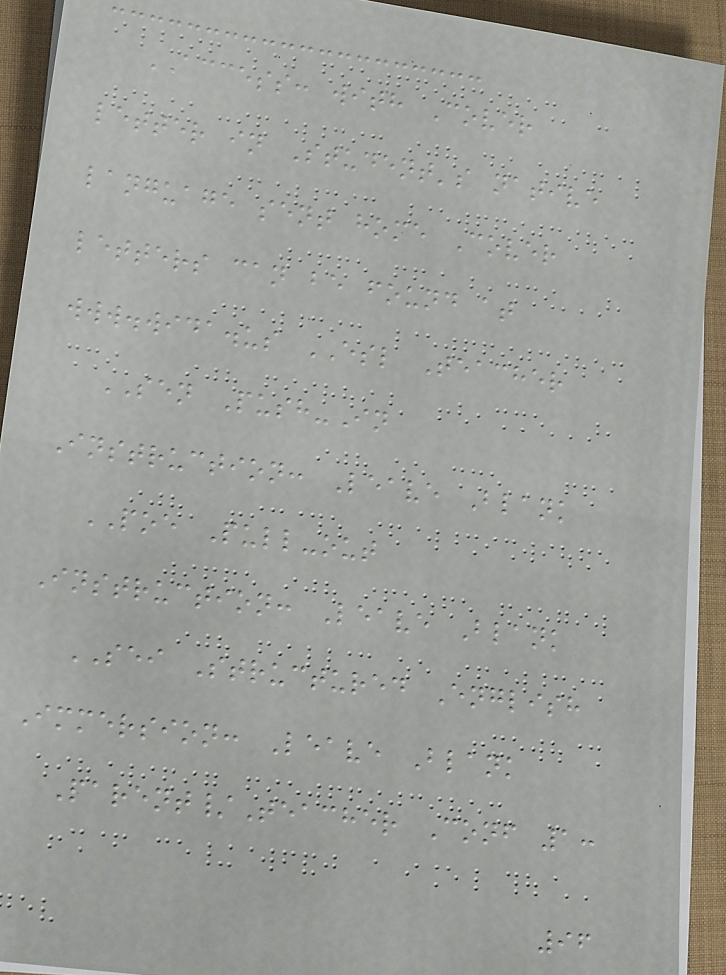ACCESS: with Cover
letter in Student's native
language sent home Cover
letters can be found at
www.wida.us ESL Teacher
SEN Push-In
Instruction: Leave Blank
POE Pull-out
Instruction: Leave Blank
SEI Structured English
Immersion: Leave Blank
Parent/Teacher Conf 1:
96
